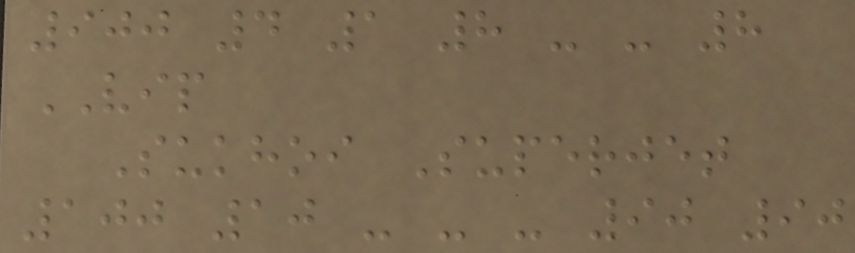900 4 1 8 - - 8
VIP
Sukhoi Superjet
100 10 - - - 90 90
